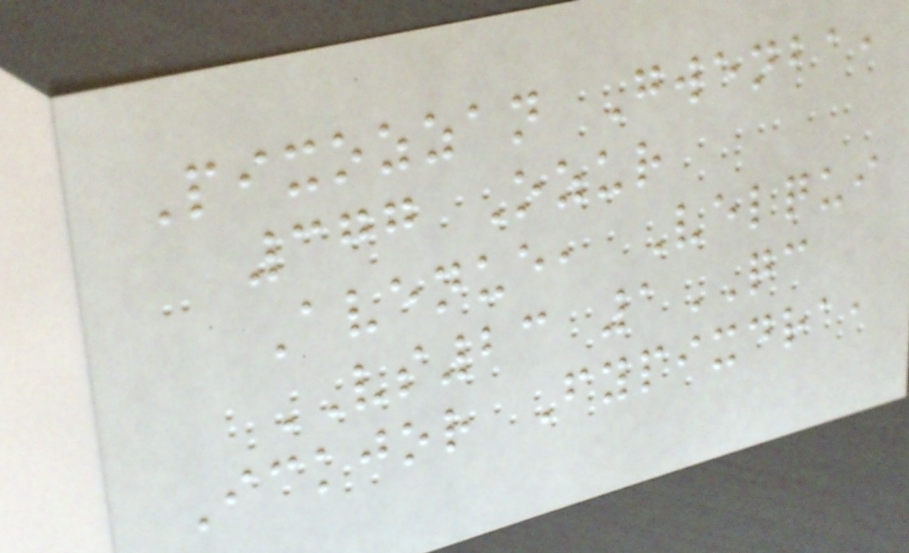Pixozzan Gwenba,
377 Ozur
Avenue, Velqui
VS23 1QC
Ickjor Fypixdra,
